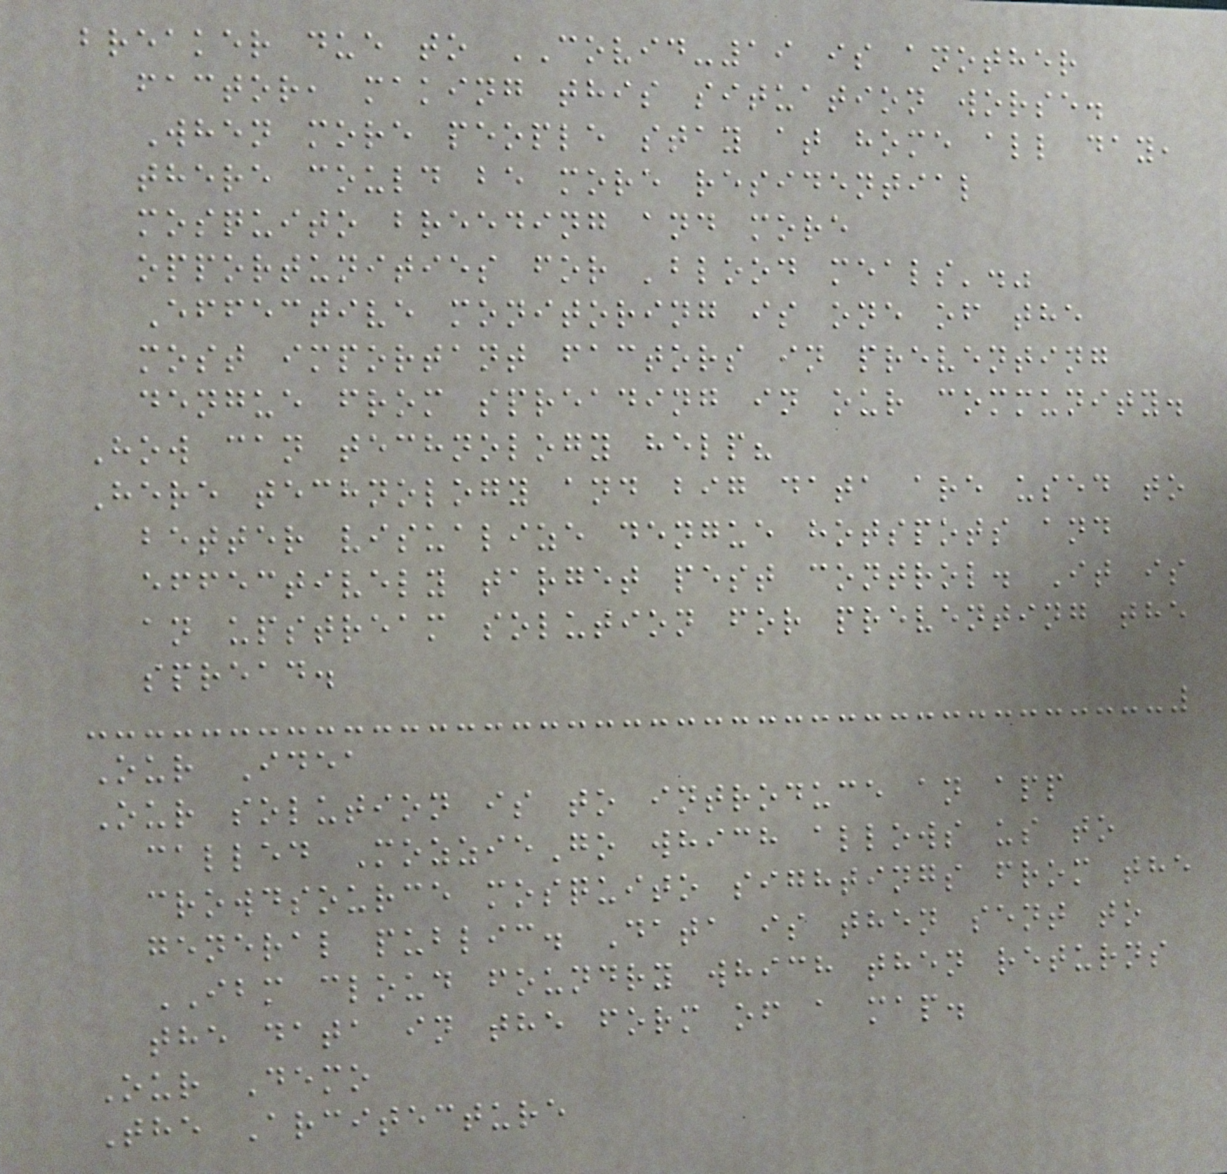breaker due to COVID-19 is another
factor, making this situation worse.
When more people stay at home all day,
there could be more residential
mosquito breeding and more
opportunities for 'blood meals'."
Effective monitoring is one of the
most important factors in preventing
dengue from spreading in our community.
How can technology help?
Here technology and big data are used to
better visualize dengue hotspots and
effectively target pest control. It is
an upstream solution for preventing the
spread.
Our Idea
Our solution is to introduce an app
called MozzieGo which allows us to
crowdsource mosquito sightings from the
general public. Data is then sent to
IBM cloud foundry which then returns
the data in the form of a map.
Our Demo
The Arcitecture
